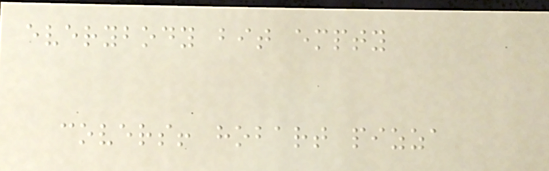everybody bit empty
covers! hobart pizza
